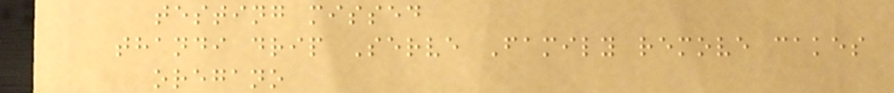testing missed
thandi drip Serve Family remove cakes
oregano
